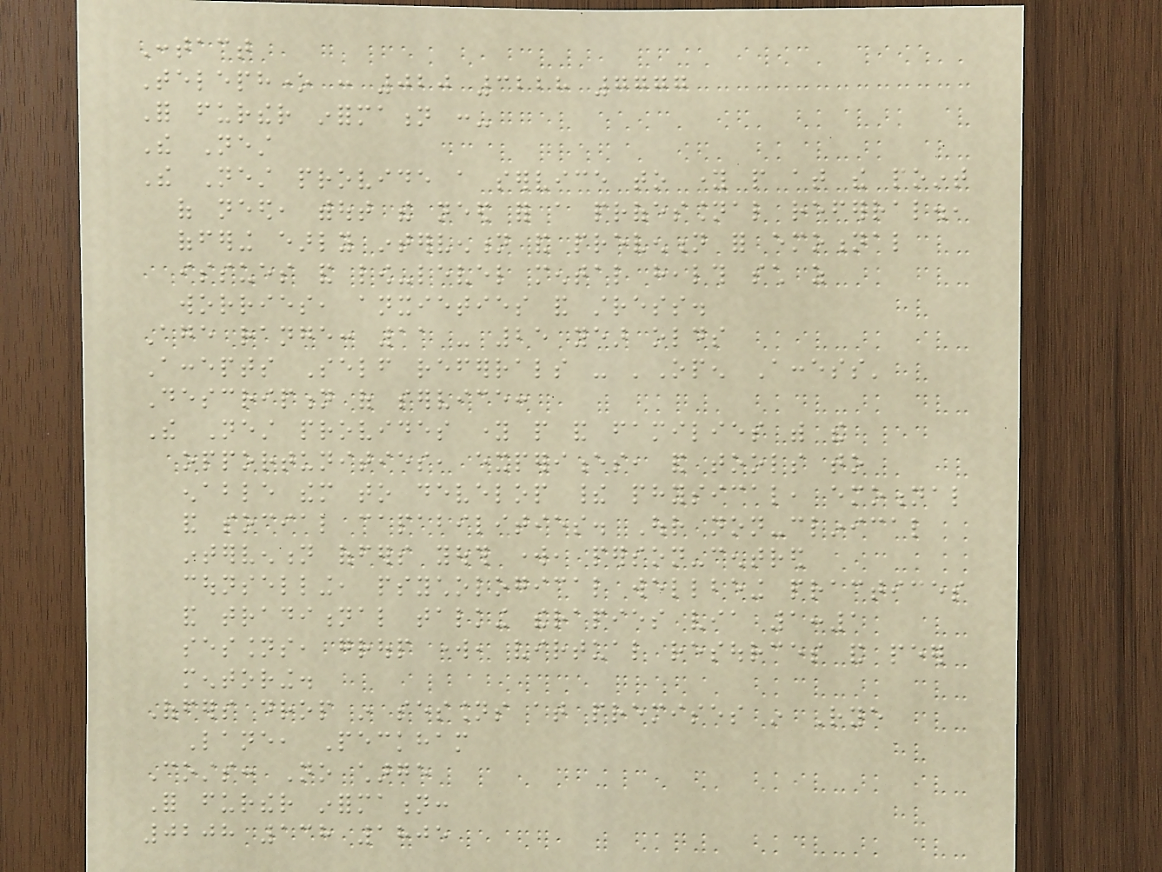Contact
Telephone : 020 3228 7777
For further information :-
The Nest
The Nest provide a service to young people at the point
of need, without the need for a professional referral.,
offering early intervention and prevention for emotional
issues and low-level mental health such as
worries, anxieties and stress.
Age range: 11 - 25 year olds
Accepts Self referrals - 'Open Access'
Description of service:
The Nest provides young people and families with the
opportunities, experiences, and tools to
enable them to develop their physical, emotional
and social capabilities. Our non-clinical
intervention offers youth work, person-centred
counselling, psychological wellbeing practices
and traditional talking therapies via 1:1
sessions, group work, virtual resources and peer
mentoring.
Offers drop in sessions at premises in Rye
Lane, Peckham
Costs: No charge
For further information:
0208 138 1805
